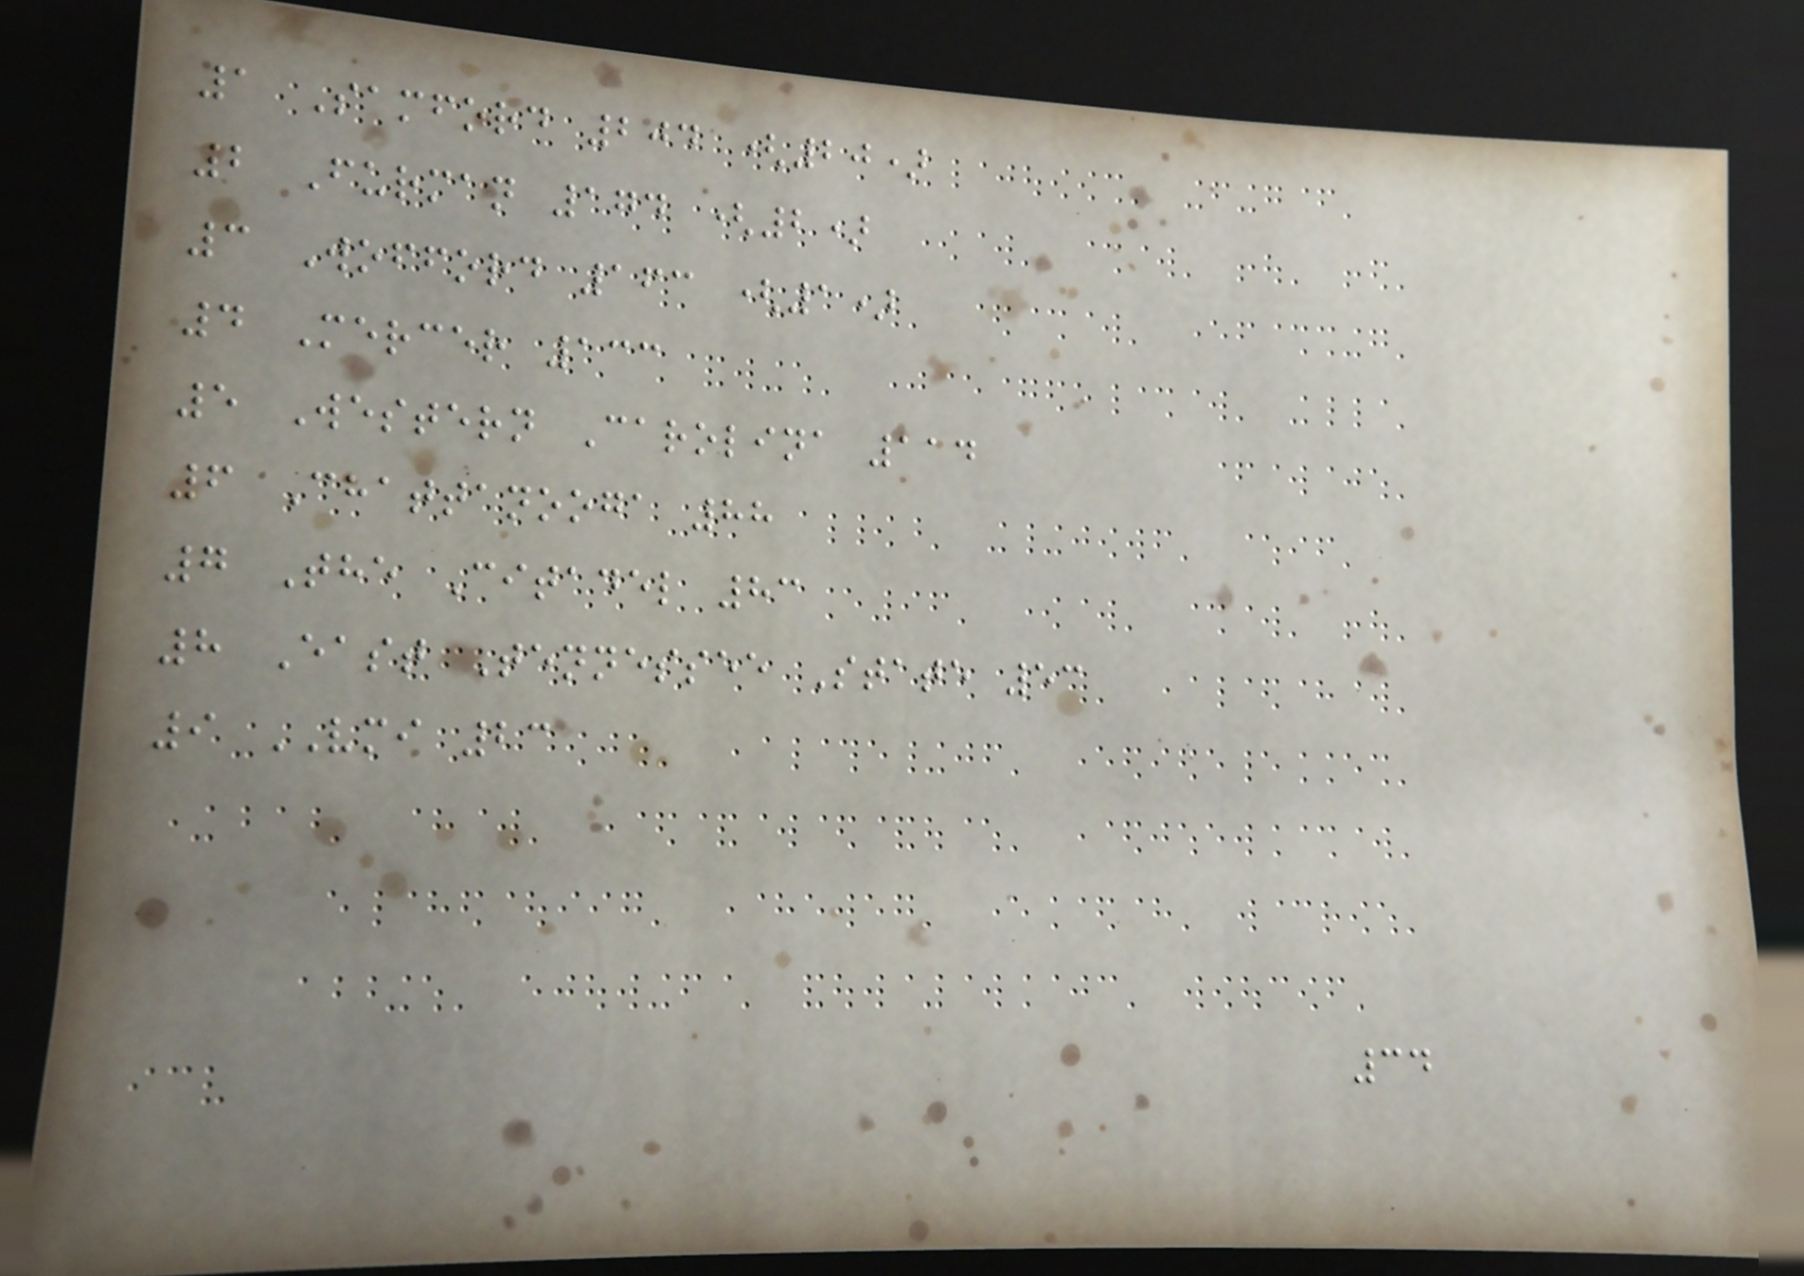1 Samford 204 (20)
2 Furman 174 (2)
3 Wofford 163 (1)
4 Mercer 133
5 Western Carolina 114
6 Chattanooga 88
7 The Citadel 83
8 East Tennessee State 53
9 VMI 23
34
